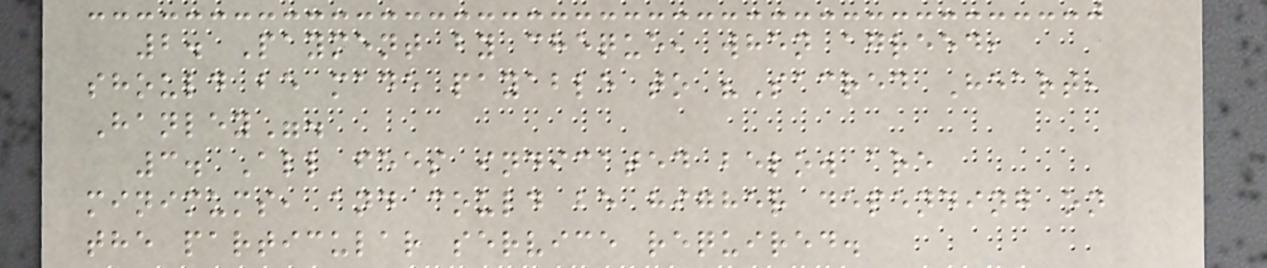2. Payment by cheque, when agreed,
should be made payable to "Sacred Heart,
Hanley".
3. All fees indicated below are
minimums, and could be higher depending on
the particular service required.
